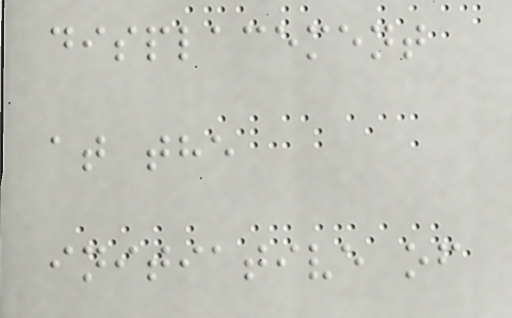displacement
at the
initiative of
